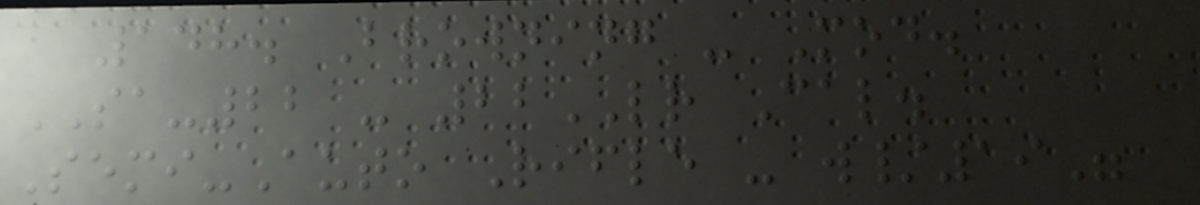148. Browning - Mod.
SA-22 - 22LR Cal.
Semi-Auto Rifle - w/19"
